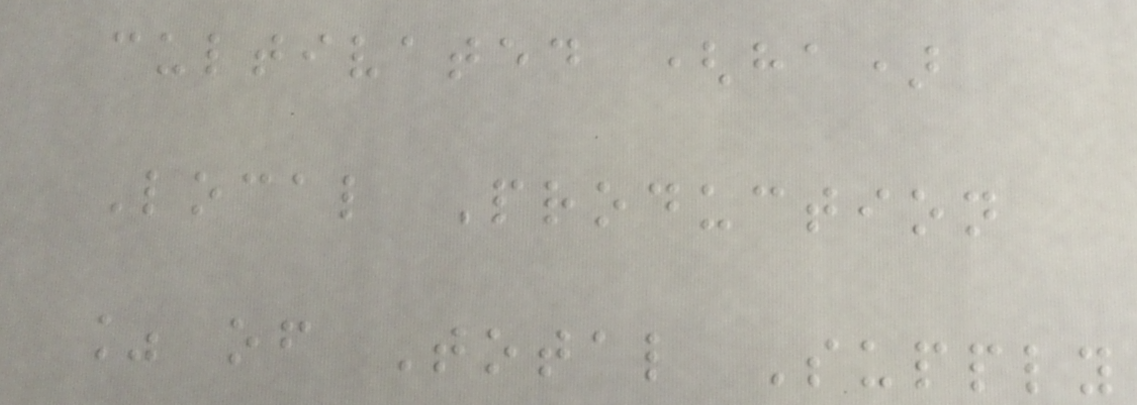cultivated (ha)
Local Production
% of Total Supply
